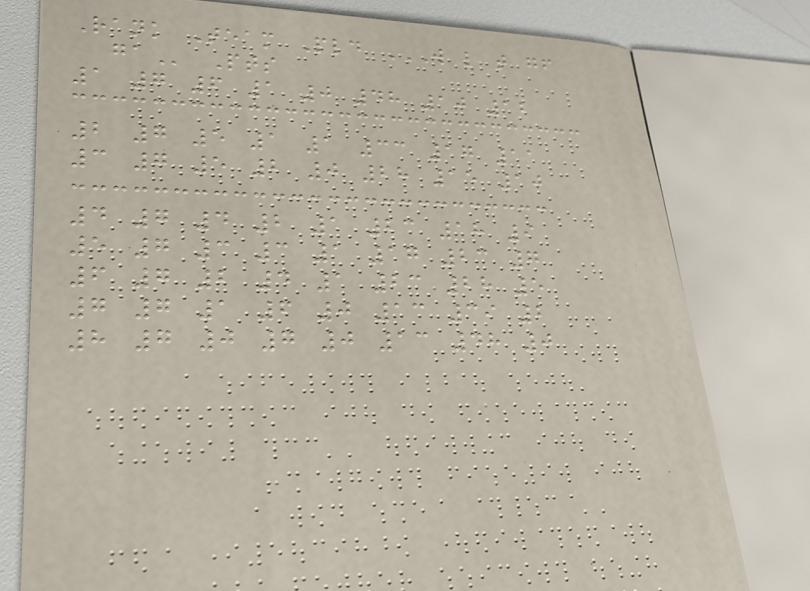Rank Team Pld W L T GF
GA Pts
1 7 6 1 0 48 10 12
2 7 5 1 1 33 17 11
3 7 5 2 0 28 15 10
4 7 4 2 1 23 18 9
5 7 3 3 1 17 23 7
6 7 2 4 1 23 28 5
7 7 1 6 0 13 39 2
8 7 0 7 0 13 48 0
